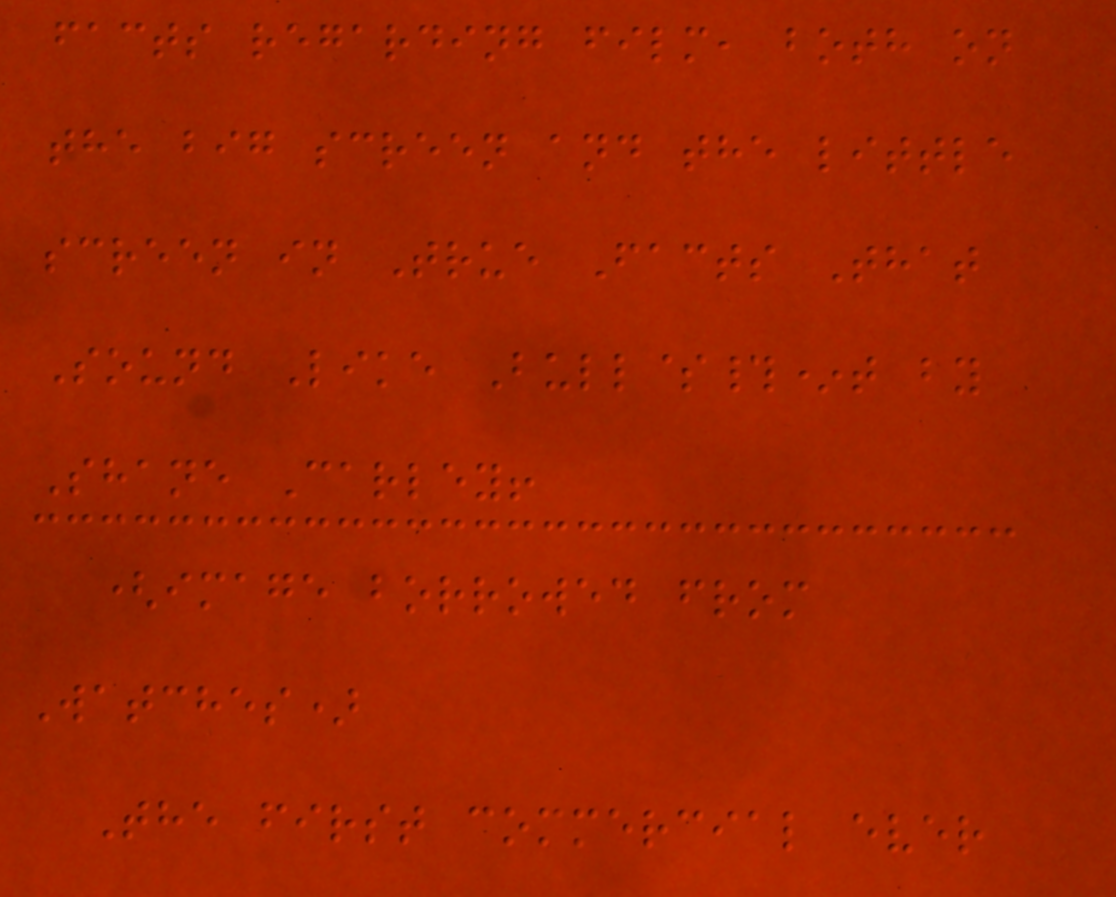facts regarding film, both on
the big screen and the little
screen in True Facts That
Sound Like Bull$#*t by
Shane Carley!
(image borrowed from
Watches)
The first commercial ever
